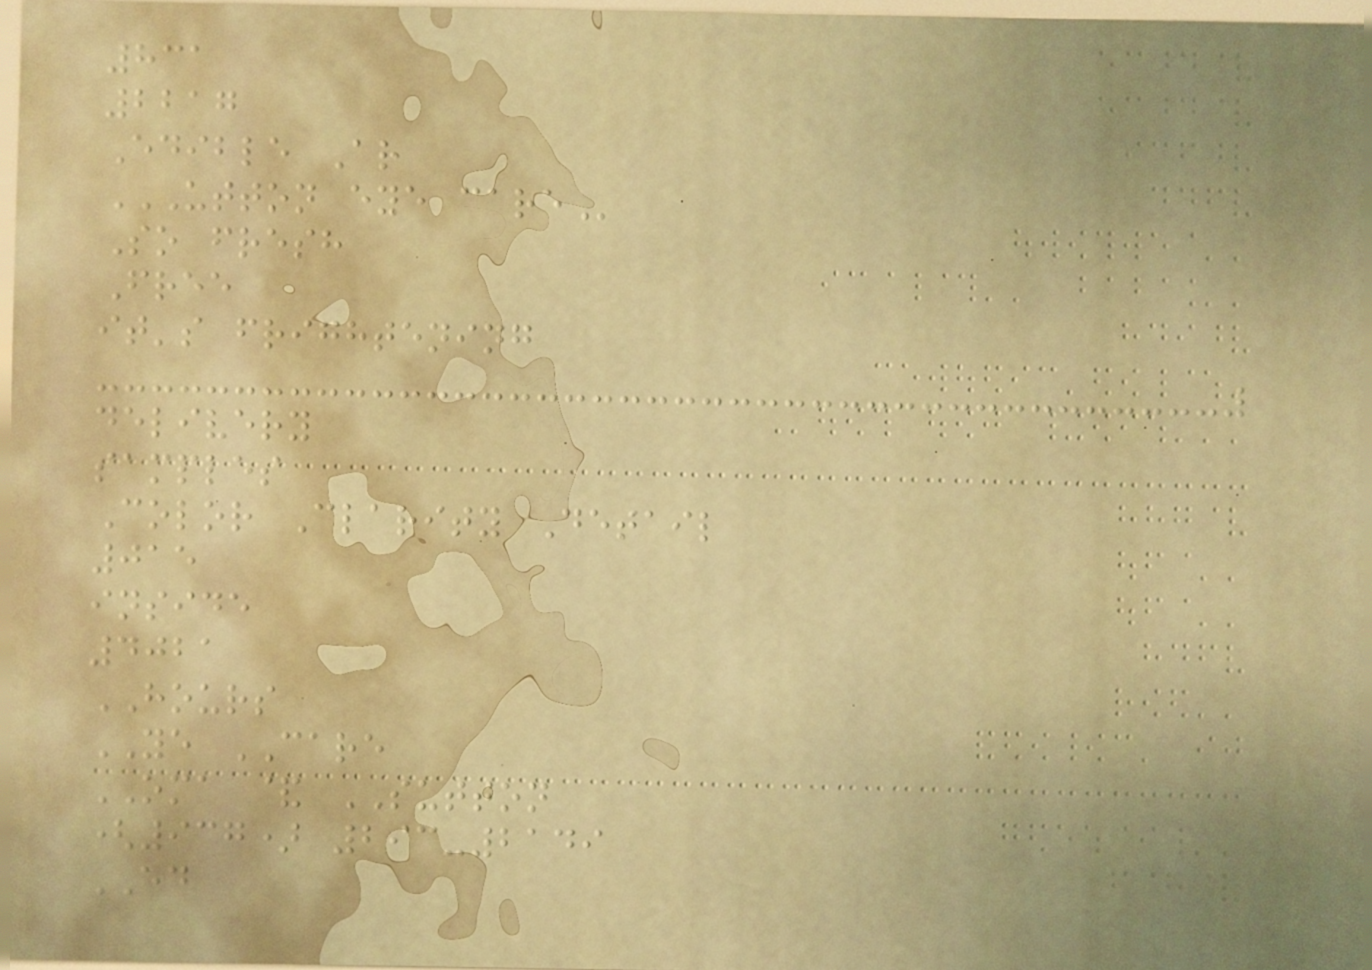831
2217
Edible Ar
UTTON EYE CARE
So fresh
Free
it's frightening
delivery
samples
Color Clarity Detail
015
inside
4021
HOURS
YE CARE
OMA & SUTTON
(937) 293-2149
ED
